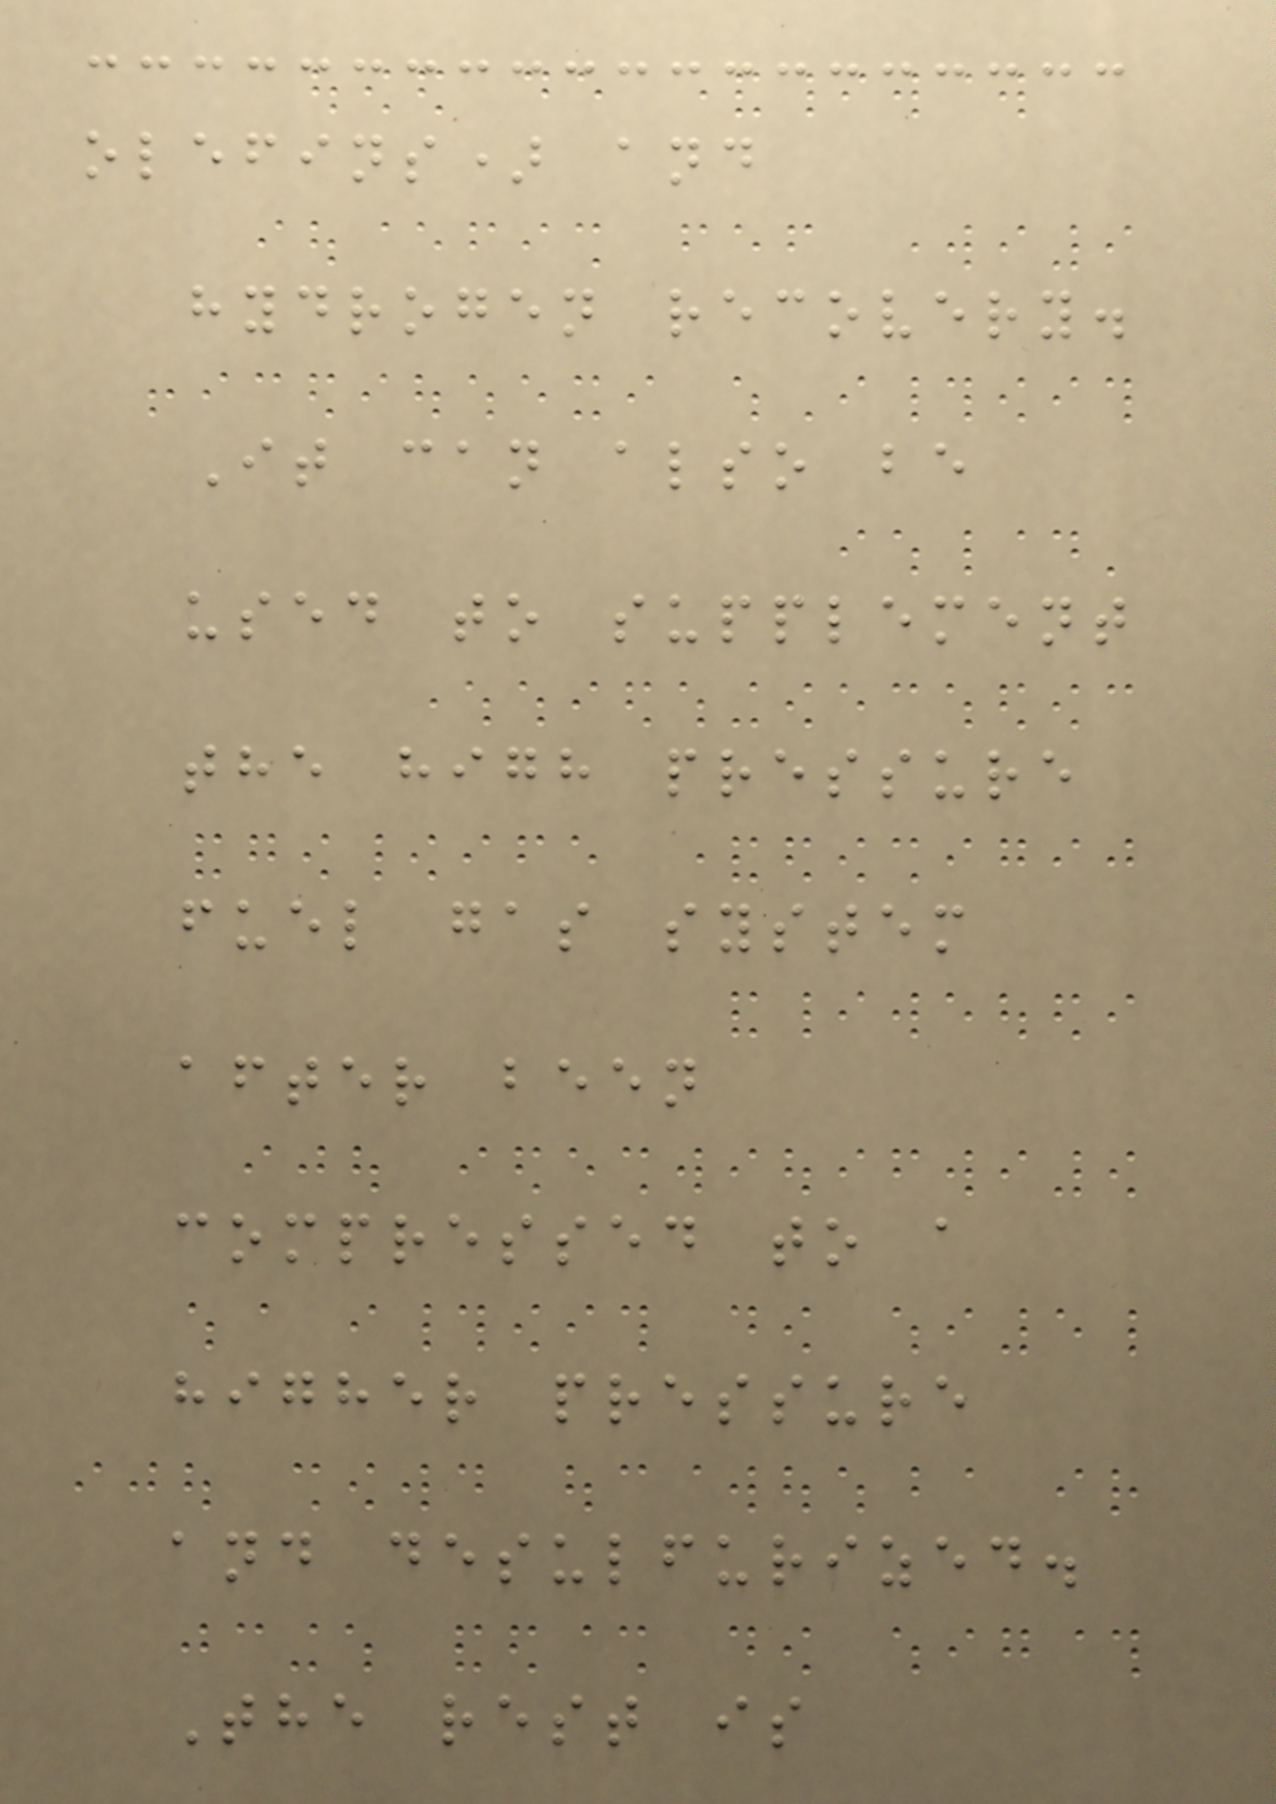olefins) and
hydrogen recovery.
It can also be
used to supplement
the high pressure
fuel gas system
after been
compressed to a
higher pressure
and desulfurized.
The rest is
